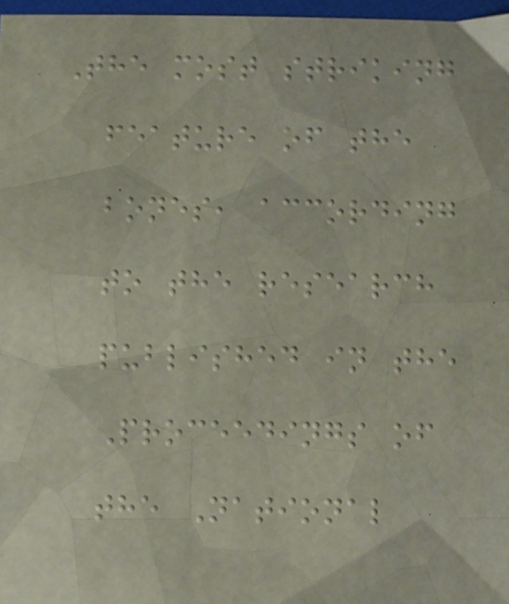The most striking
feature of the
bones, according
to the research
published in the
Proceedings of
the National
